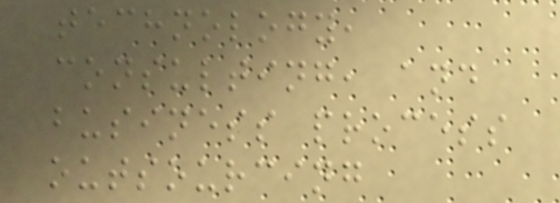technology,
consulting, and
business process
outsourcing
